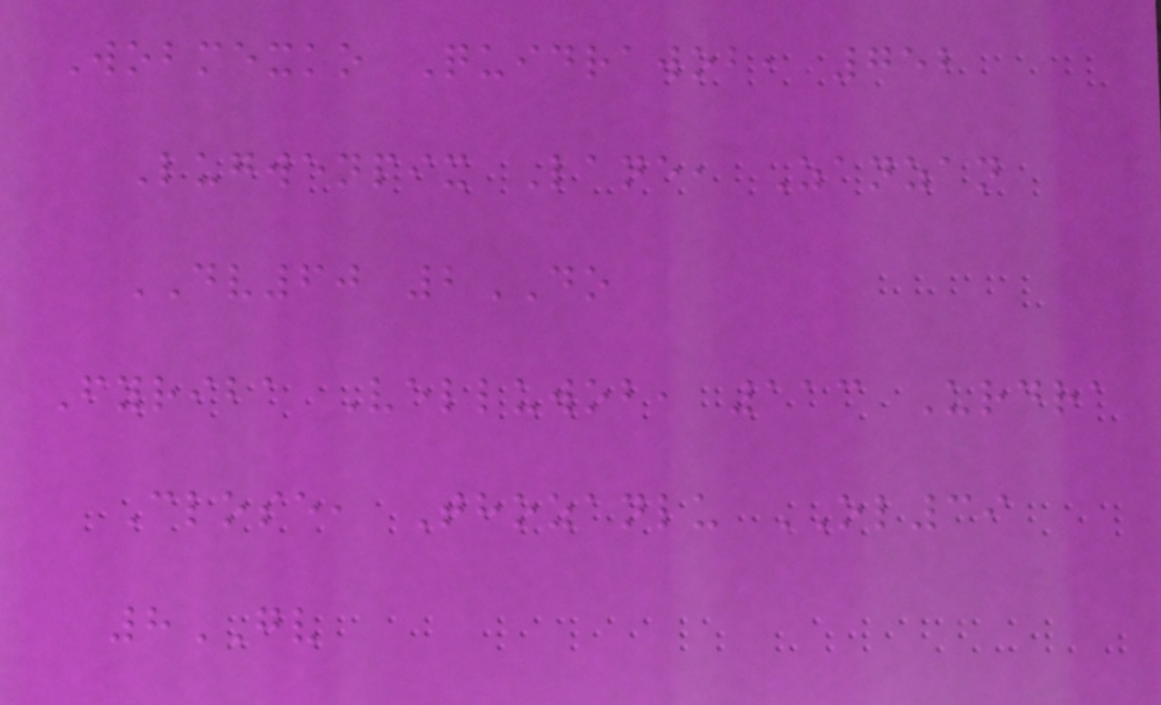Wobmexko Quidrawob, 752
Lugwenpix Lane, Zanzan
DV60 2DO
Fyriba Velluwob, 113 Urdra
Close, Thozanlu OL39
8GV
